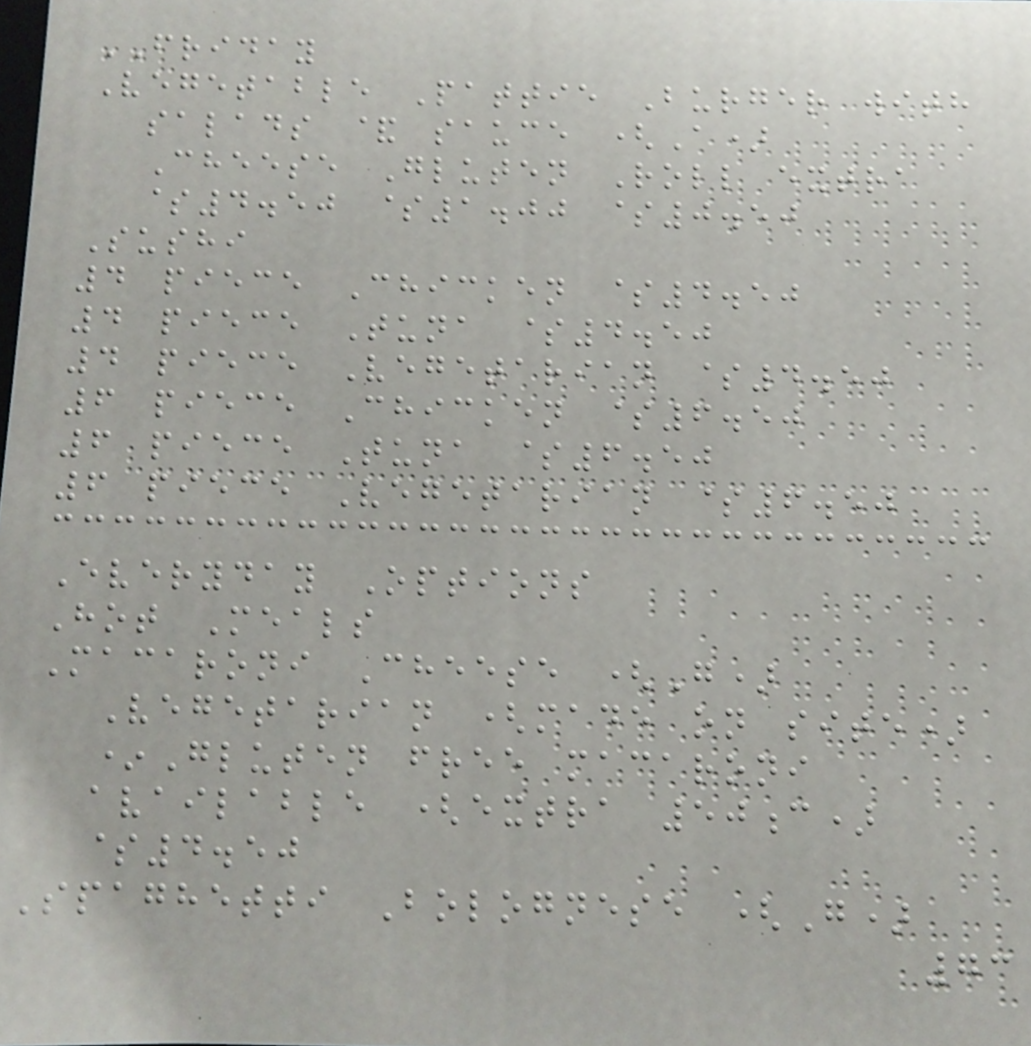FRIDAY
Vegetable Pattie Burger with
salads & sauce (A)
Cheese Gluten Roll extra
$4.50 $1.00 $0.50
Sushi
4 piece Chicken $4.50
4 piece Tuna $4.50
4 piece Vegetarian $4.50
6 piece Chicken $6.50
6 piece Tuna $6.50
6 piece Vegetarian $6.50
Everyday Options
Hot Meals
Macaroni Cheese (G)
Vegetarian (made on site)
*Gluten free macaroni
available (extra 50c)
$4.50
Spaghetti Bolognese (G)
73
